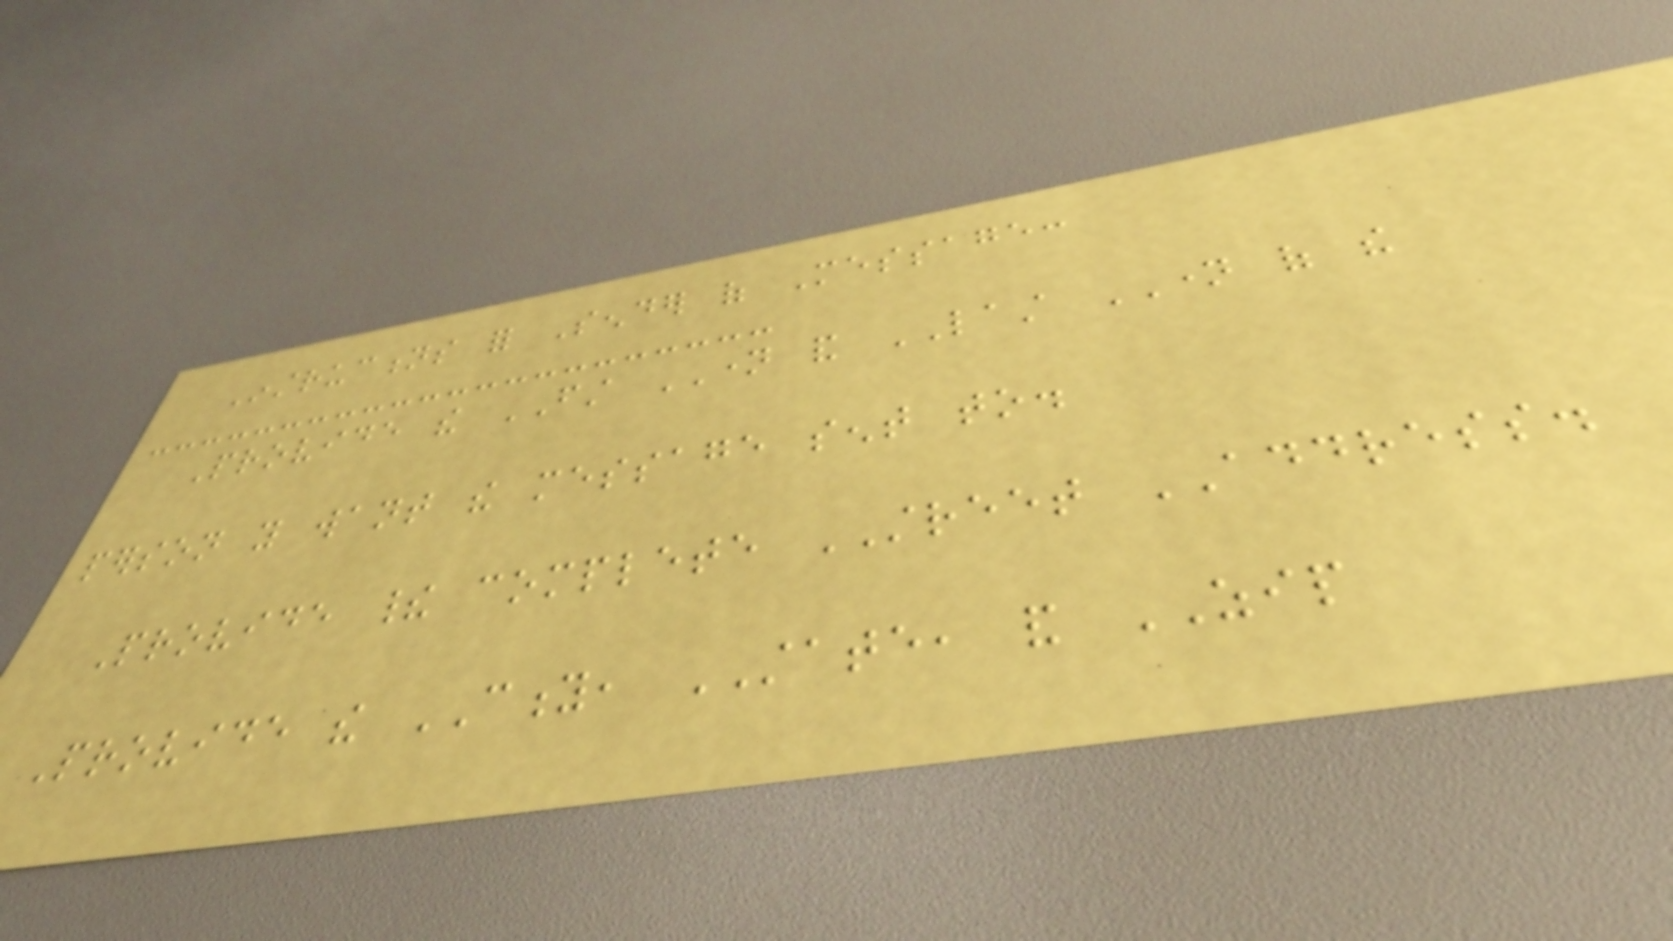Instructions for Sender of Message:
Provide the FIRST NAME and LAST NAME of the
person you want the message sent to.
Provide their complete STREET ADDRESS.
Provide the CITY, STATE, and ZIP
